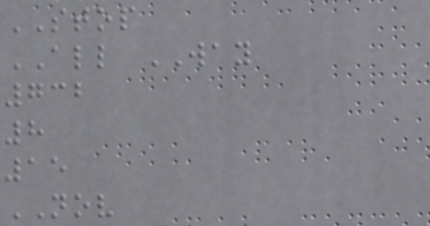STOP
ALL WAY
732
8
15
NOV
